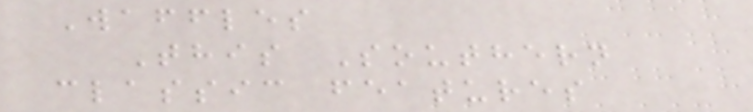Waffles
This Southern
classic features
